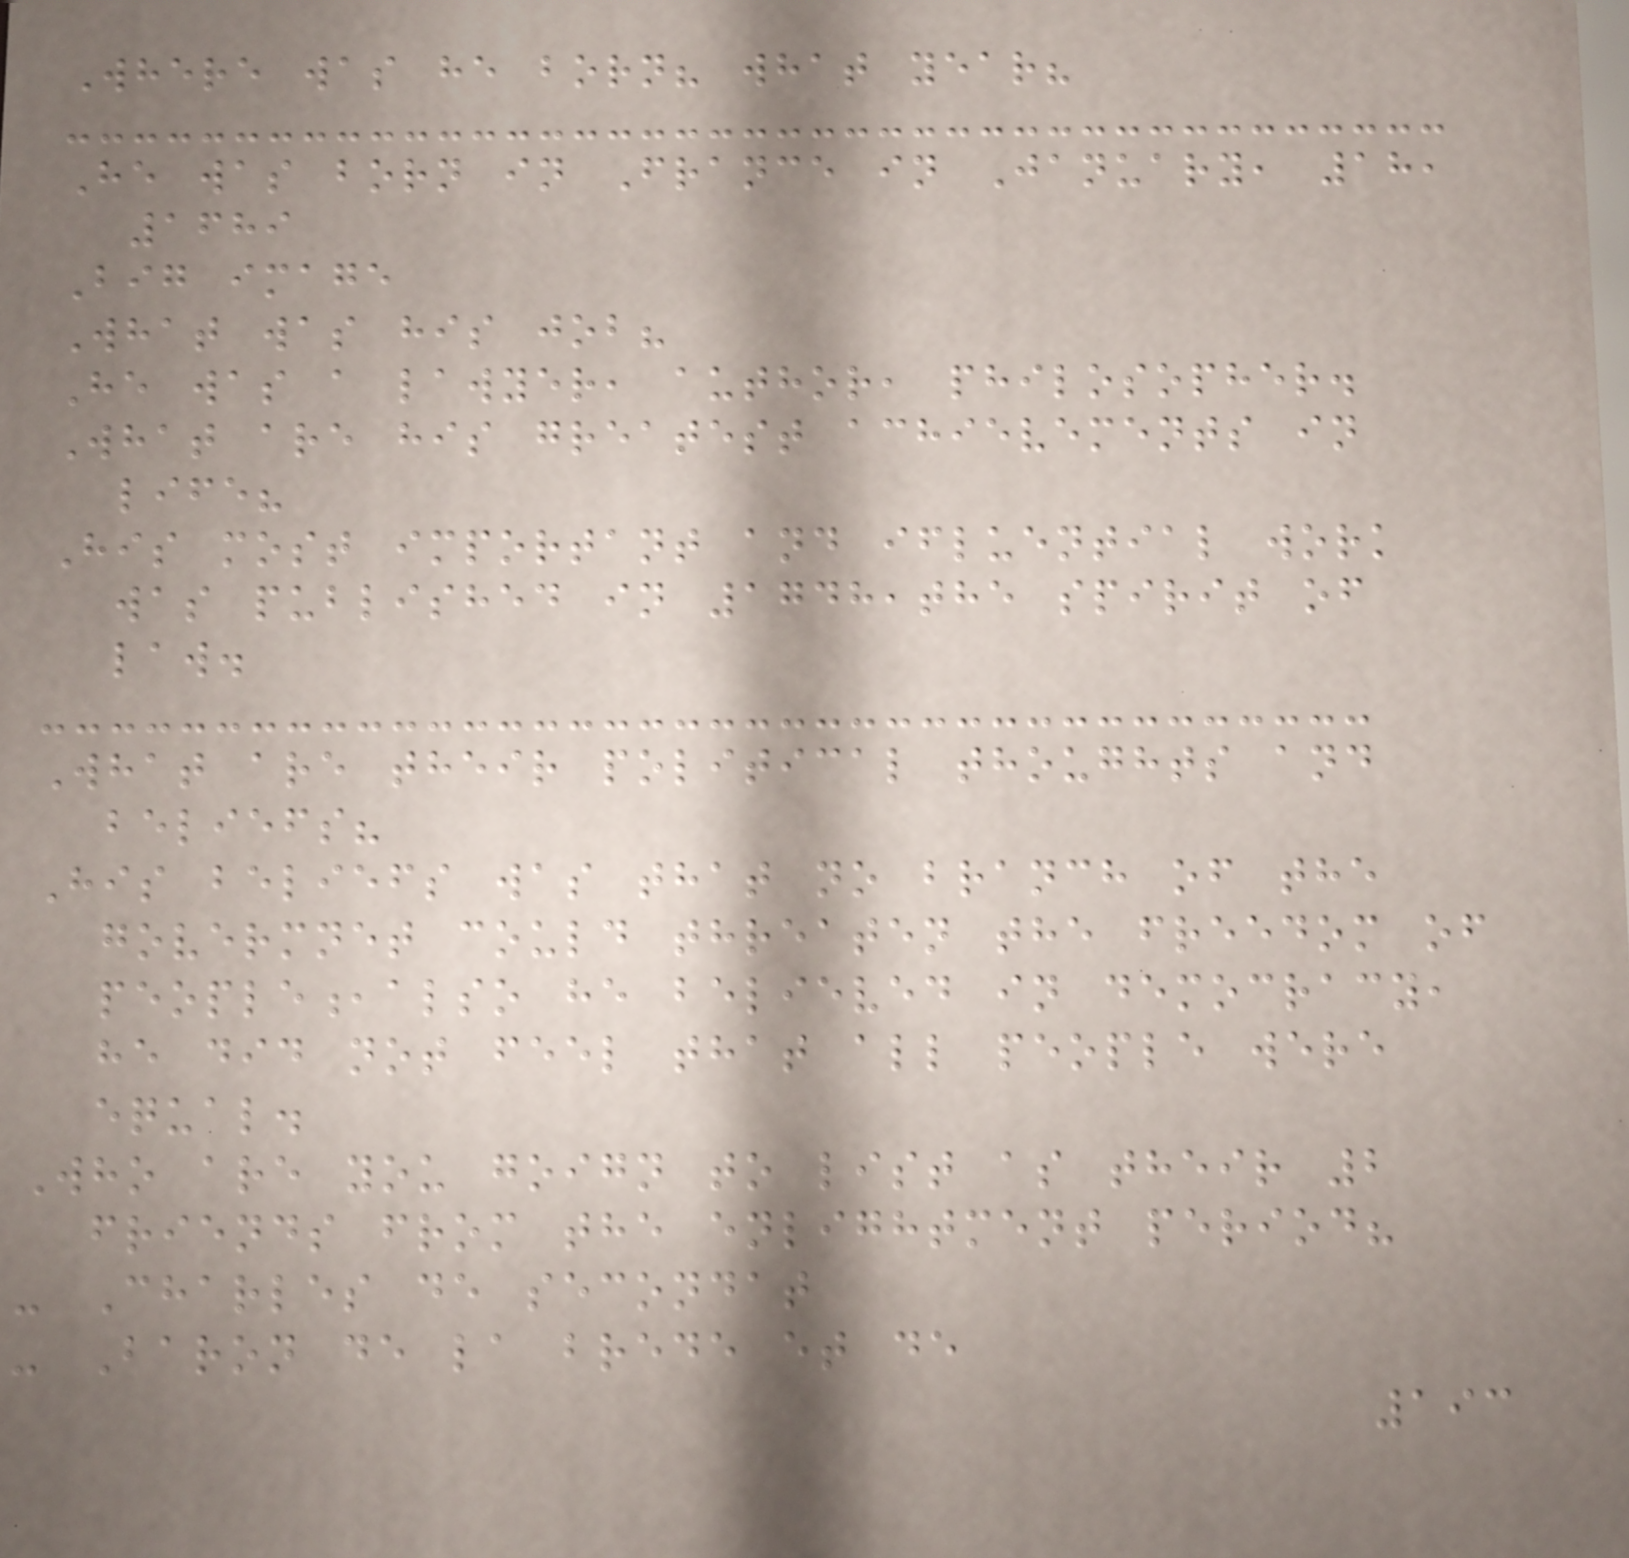Where was he born? what year?
He was born in France in January, 18,
1689
Big image
What was his job?
He was a lawyer, author, philosopher.
What are his greatest achievements in
life?
His most important and ifluential work
was published in 1748,the spirit of
law.
What are their political thoughts and
beliefs?
His beliefs was that no branch of the
govermnet could threaten the freedom of
people,also he believed in democracy,
he did not feel that all people were
equal.
Who are you goign to list as their 2
friends from the enlightment period?
- Charles de secondat
- Baron de la brede et de
193
